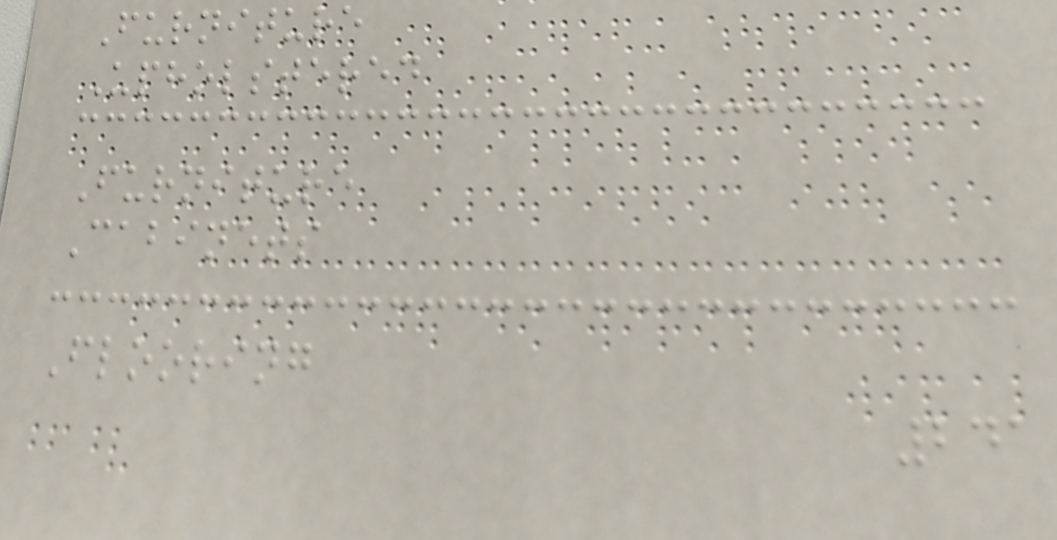Furniture
Upholstered
Furniture
Cabinets
Flooring
241
